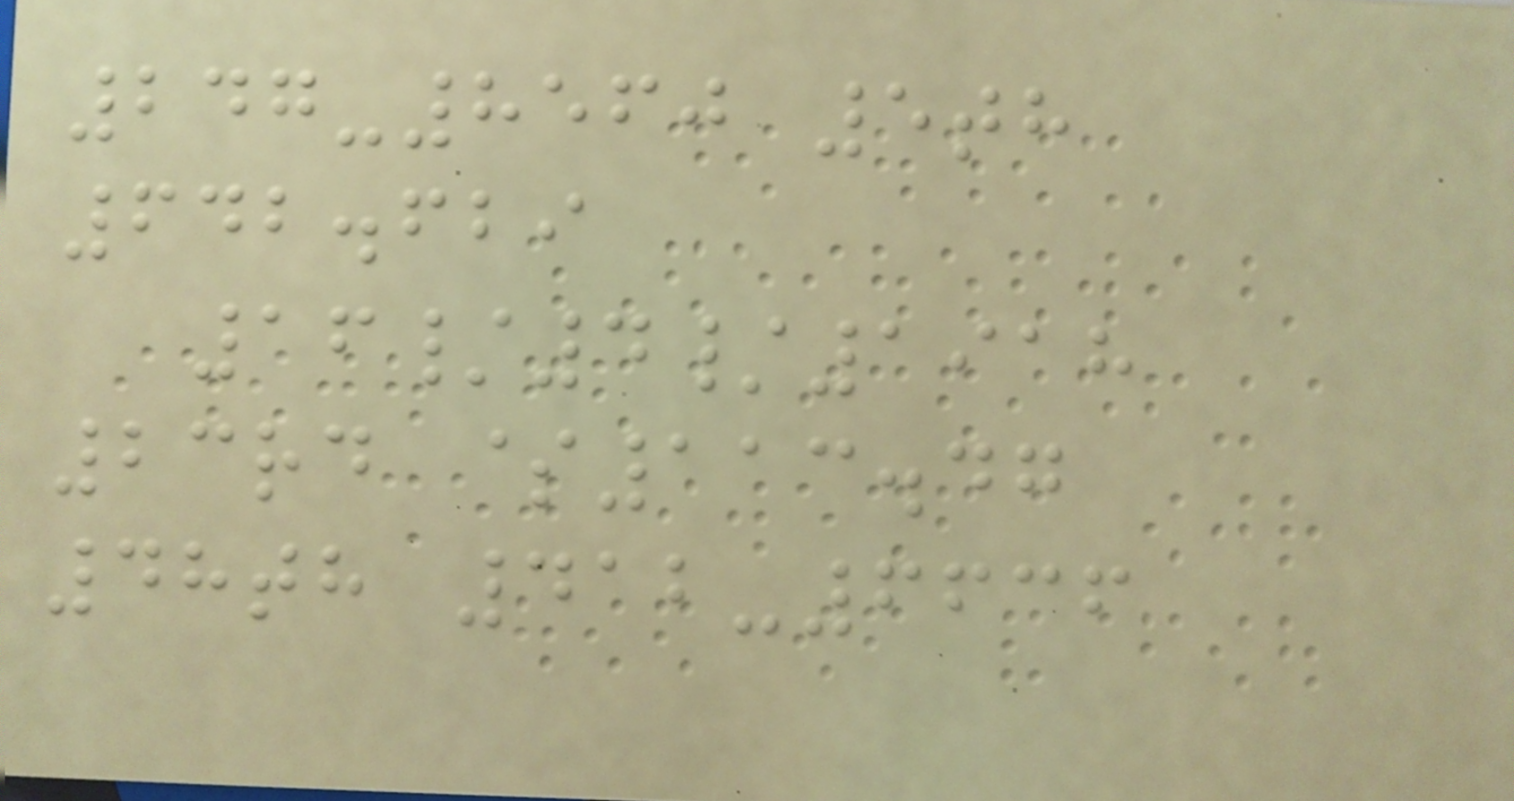247-8560 5th
642.629
16/4/1918
23rd $113.47
48th 412-6636
